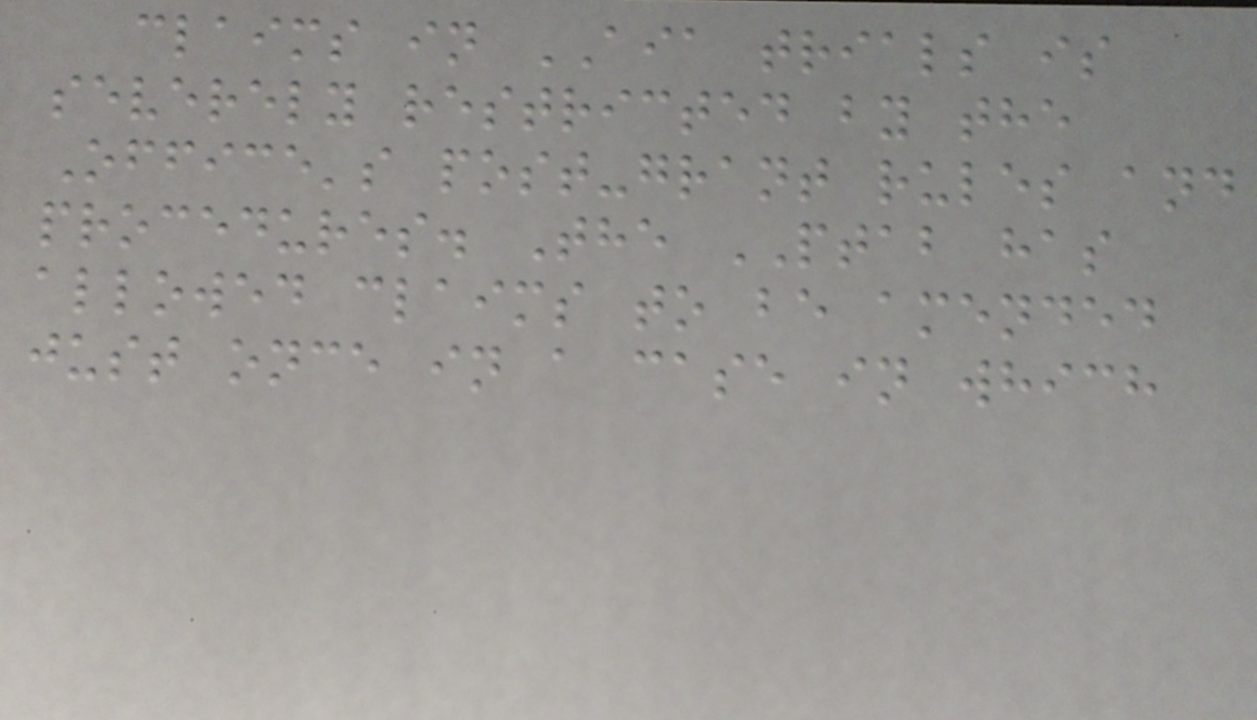claims in AIA trials is
severely restricted by the
Office's post-grant rules and
procedures. The PTAB has
allowed claims to be amended
just once in a case in which
